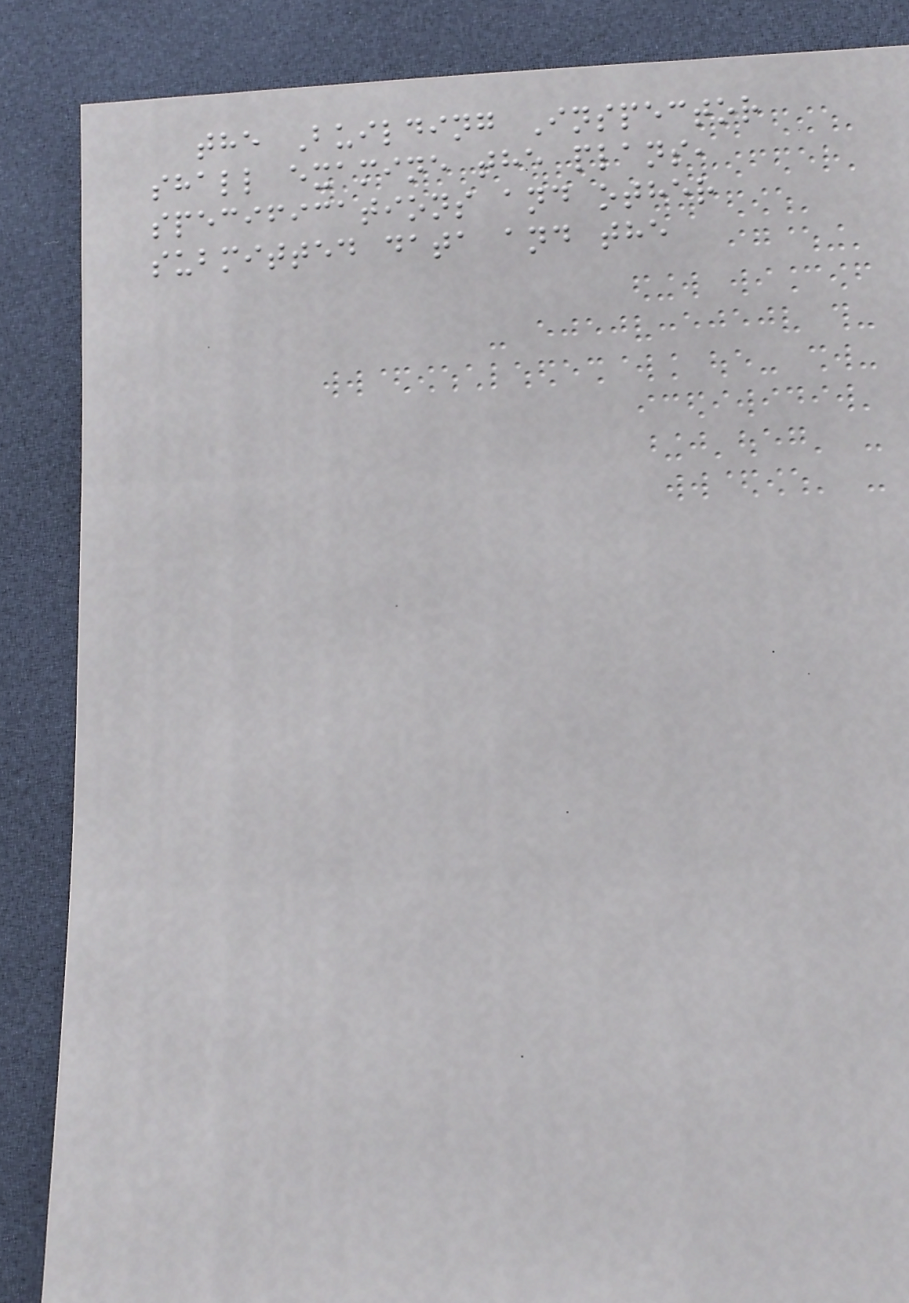the Building Inspector
shall examine the plans,
specifications and other
submitted data and the
